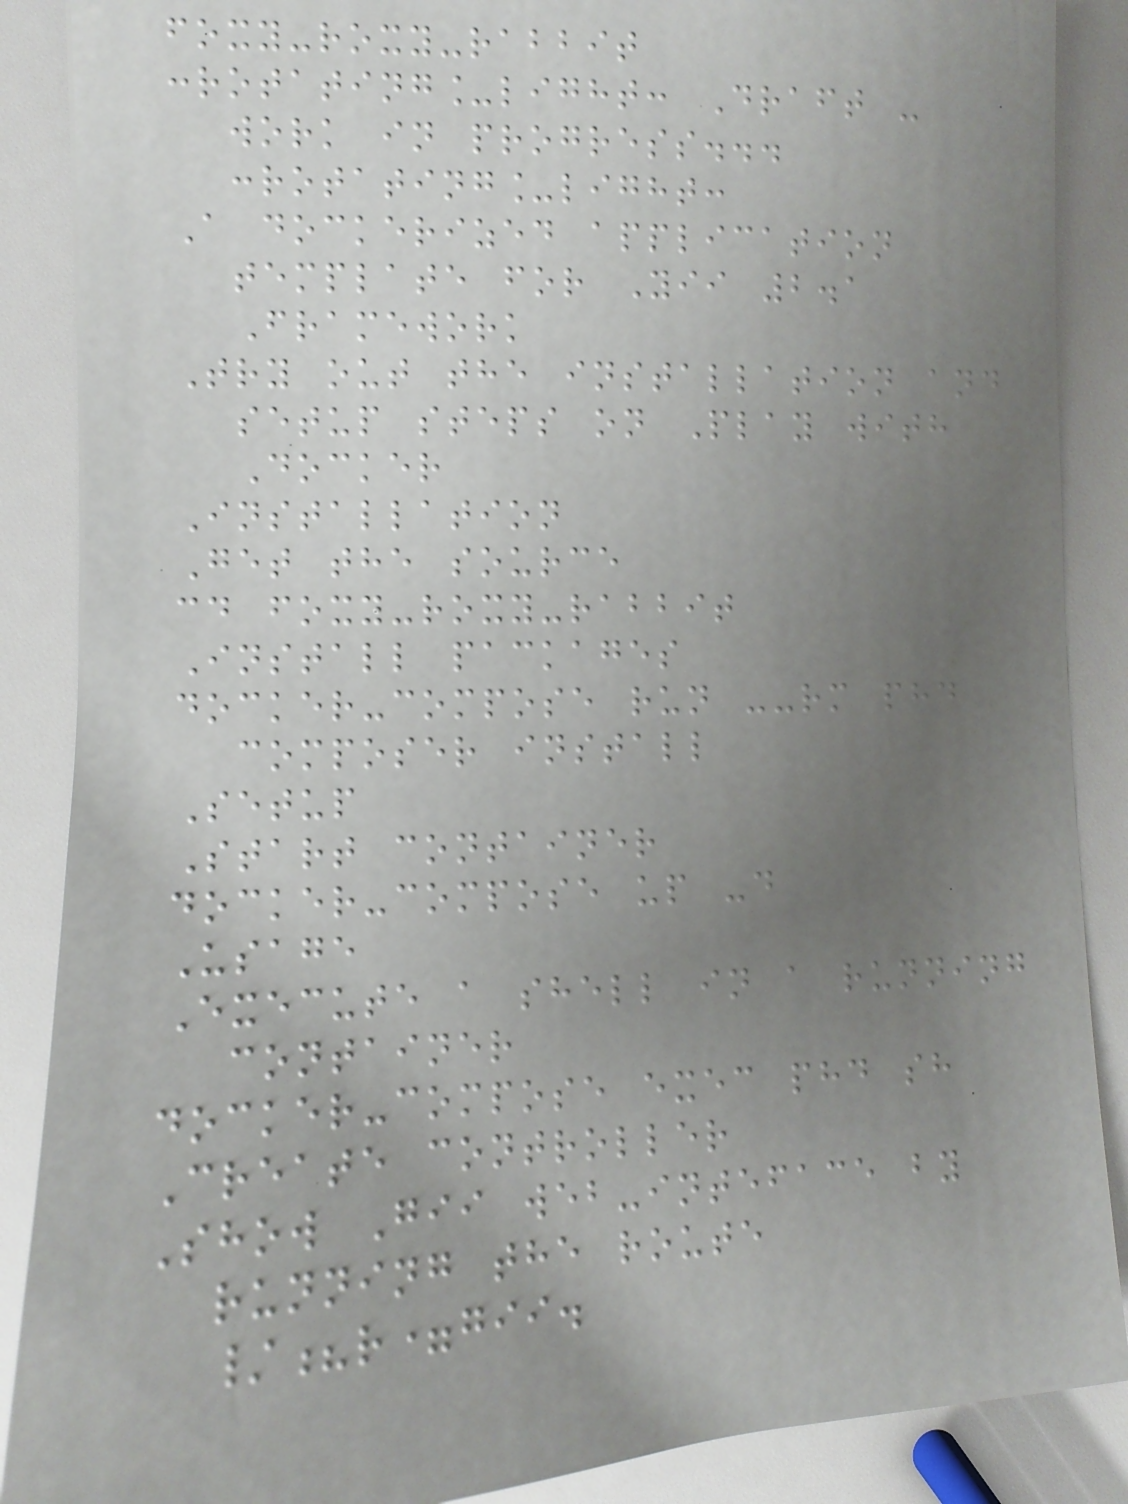foxy-roxy-rabbit
:rotating_light: Draft -
work in progress...
:rotating_light:
A dockerized application
template for Yii 2.1
Framework
Try out the installation and
setup steps on Play with
Docker
Installation
Get the source
cd foxy-roxy-rabbit
Install packages
docker-compose run --rm phd
composer install
Setup
Start container
docker-compose up -d
Usage
Execute a shell in a running
container
docker-compose exec phd sh
Create controller
Show Gii web-inteface by
running the route
/?r=gii.
